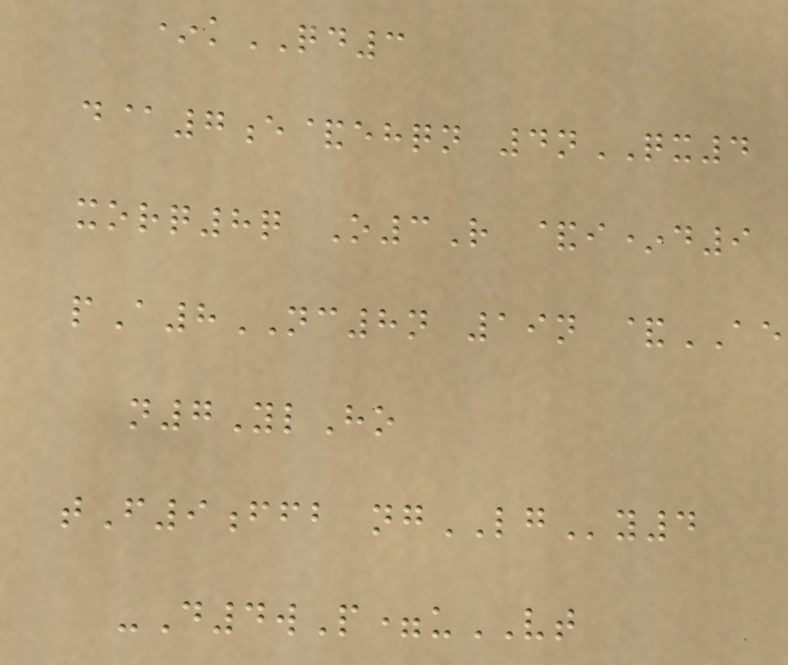*kQD3
d@7e&ehqn 4nQX4
xorq8q O3R &i*d9
pA8NC8n 19n &AE
n7YlHo
tF9ffb ngLGy4
-D4wP=uVT
